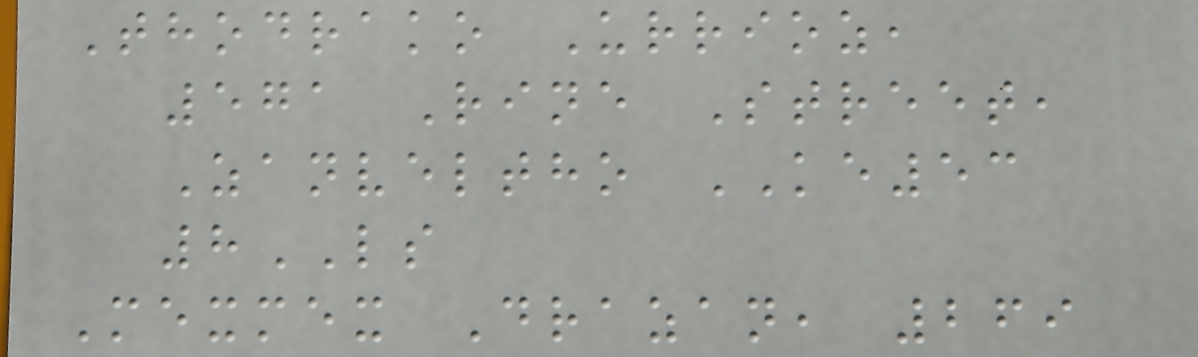Thodrako Urrioz,
571 Rine Street,
Zanveltho KE53
8LS
Mexmex Drazan, 269
